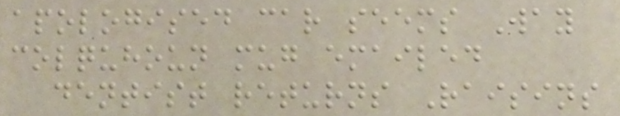apologised car seems Way
colquhoun mug emailed
dentist returns Raisins
